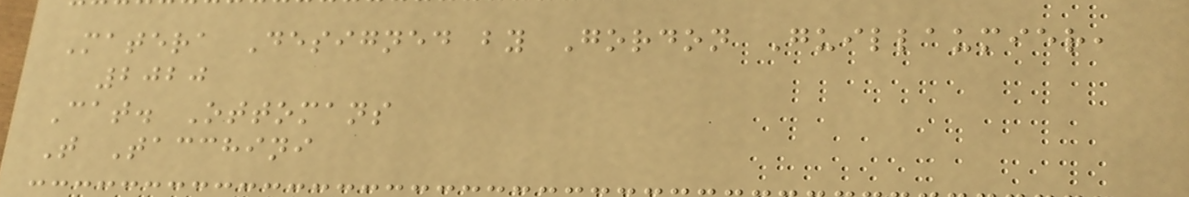Matera Designed by Gordon Guillaumier,
2020
Cat. Ottomans
T Tacchini
